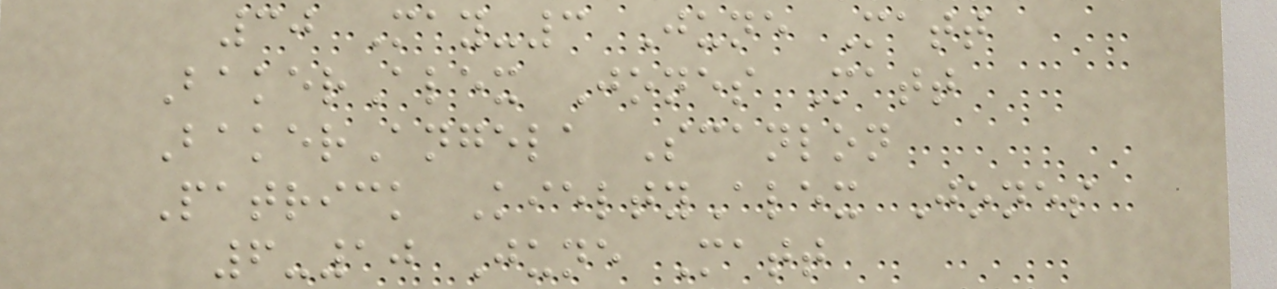30 May-3 June Matt
BakerAlex Jones Matt
BakerAngela Scanlon
Patrick KieltyAlex Jones
6-10 June Matt
